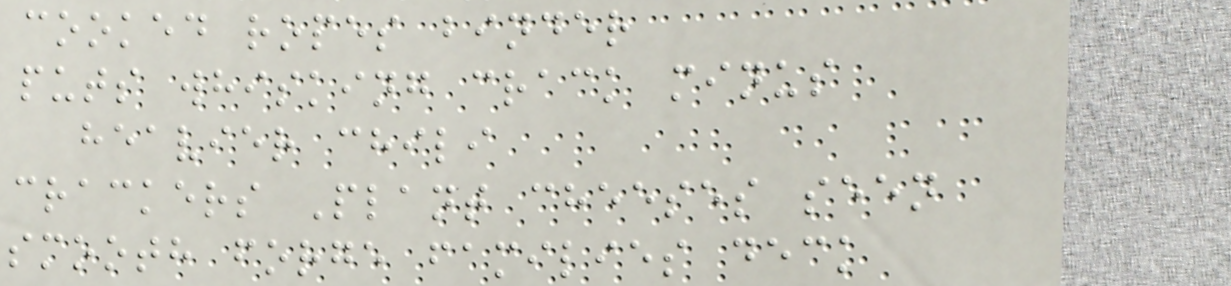cooked ropes binder
puts whisking crack minus
heavier chili
crackers Plant cheeses seen
smooth forge families deck
